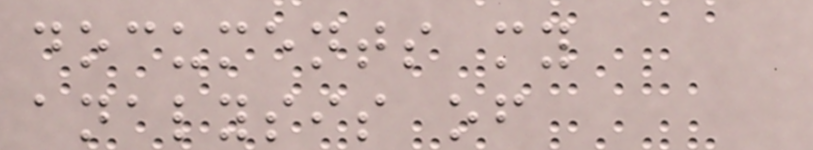documents my
analysis of
